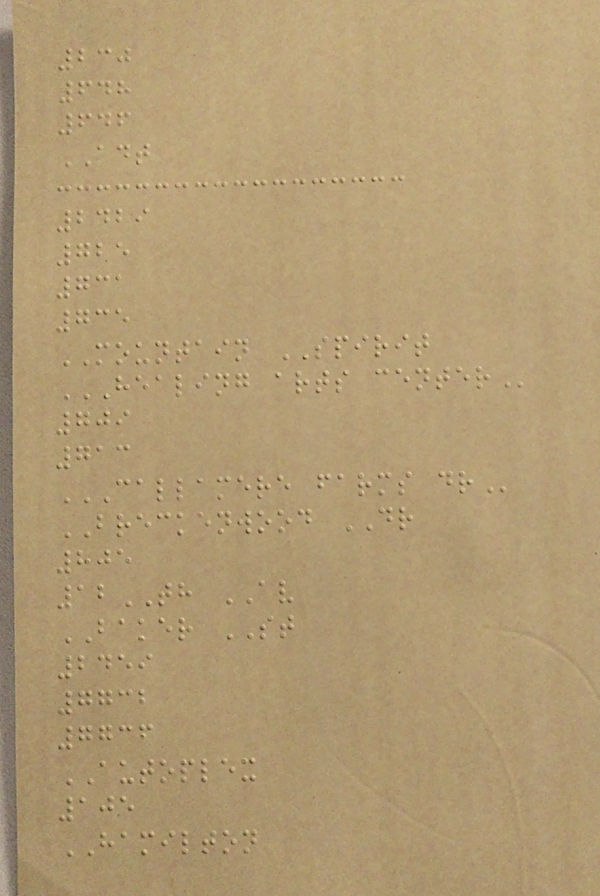230
648
646
ADT
2429
725
731
735
MOUNTAIN SPIRIT
HEALING ARTS CENTER
709
713
CALLAMERE FARMS DR
BRECKENWOOD DR
805
12TH AV
BAKER ST
2459
7732
7736
AUTOPLEX
105
HAMILTON
